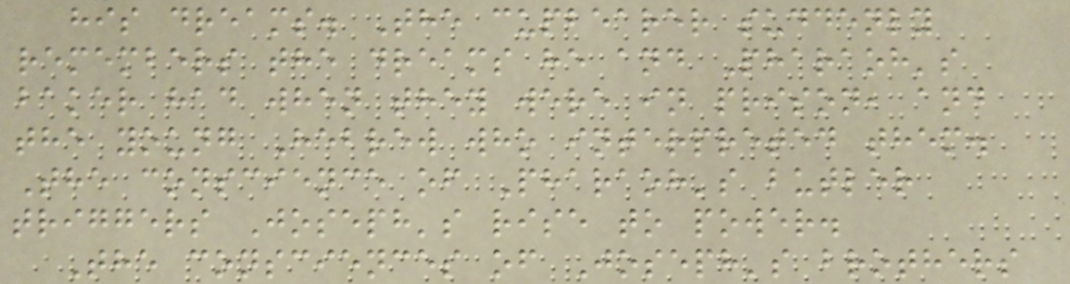his dreams. The cupbearer suddenly
remembers the dreams he and Pharaoh's
baker had when they were in prison, and
the young Hebrew who interpreted them.
The conscience of Pharaoh's butler
triggers Joseph's rise to power.
The consciences of Joseph's brothers
